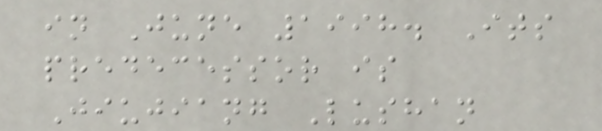in June 1998. Its
predecessor is
Jiujiang Lushan
